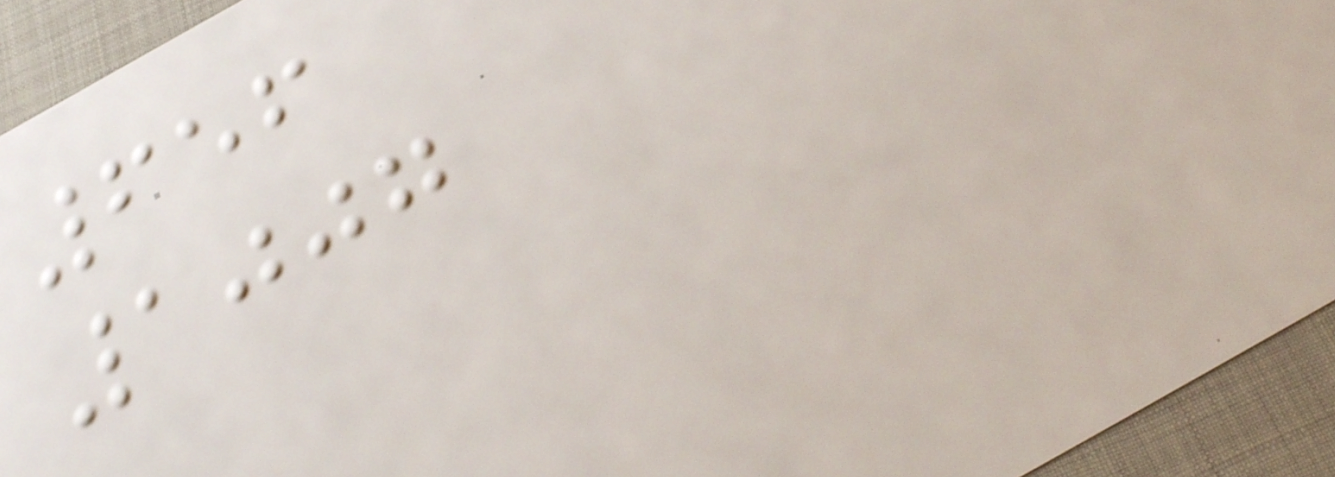656
1007
